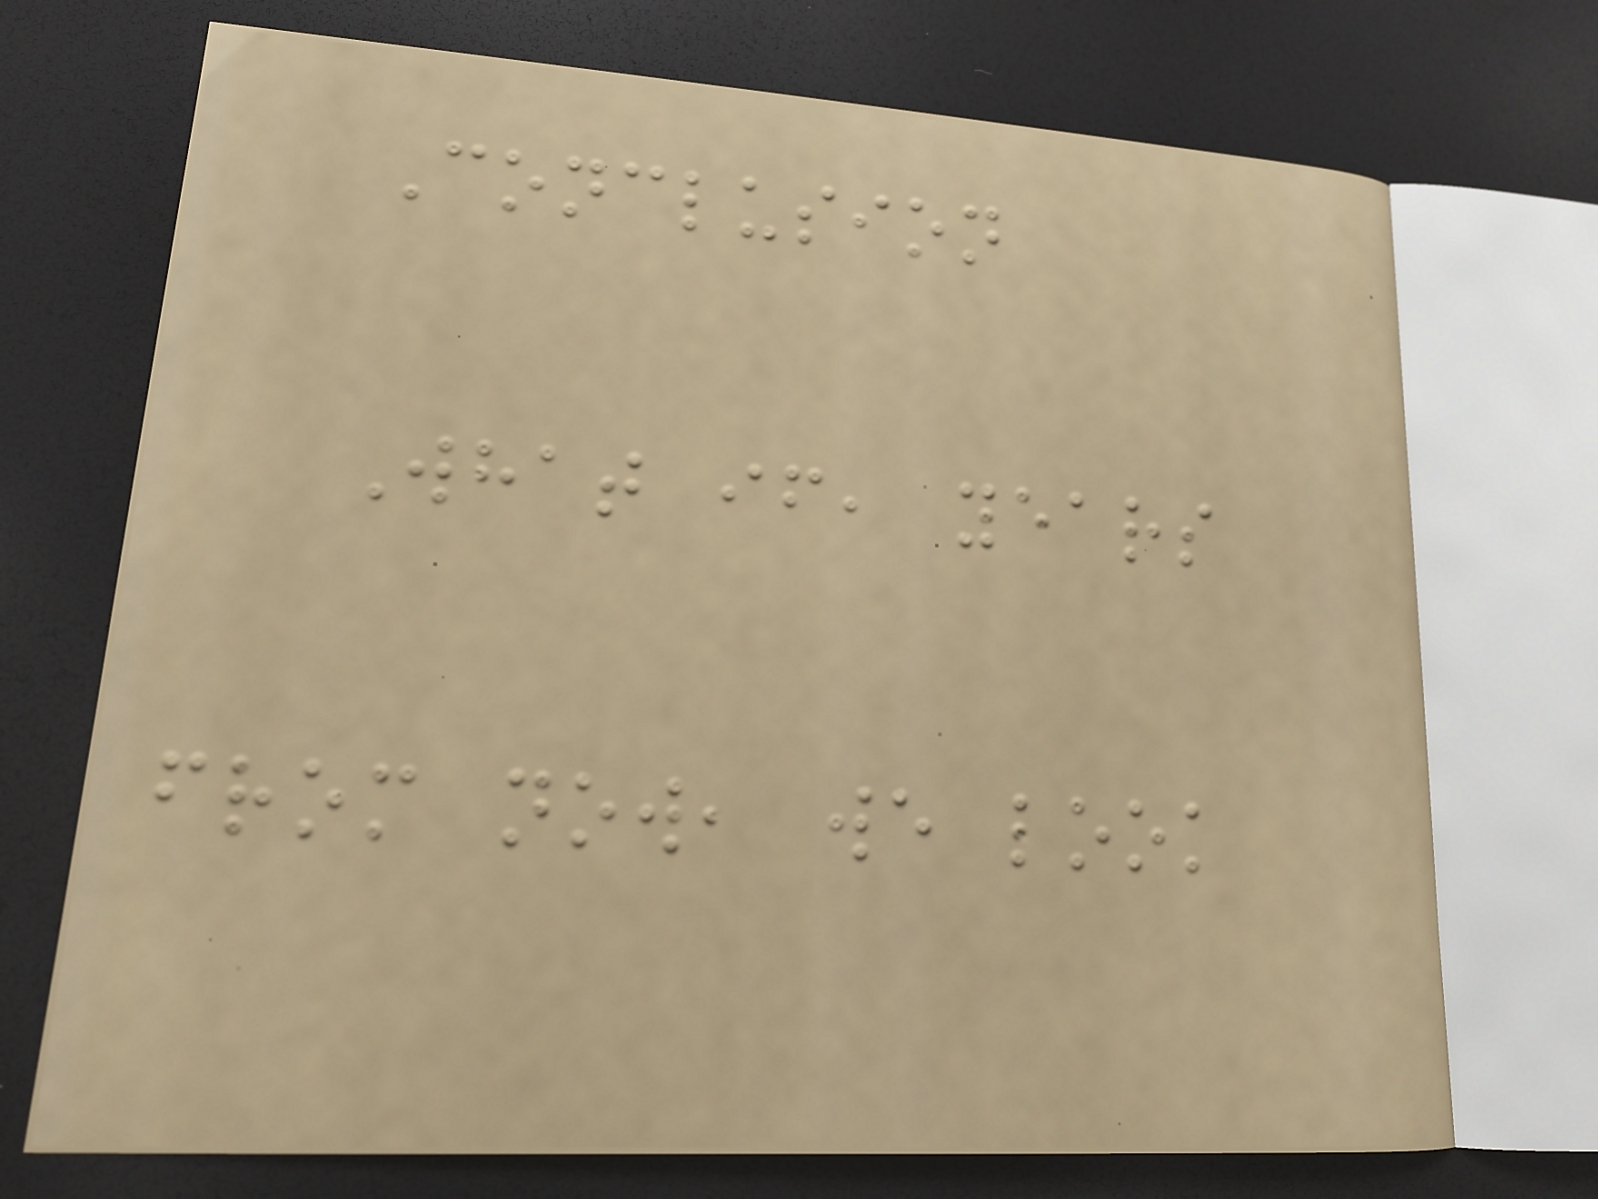Conclusion
What if, years
from now, we look
